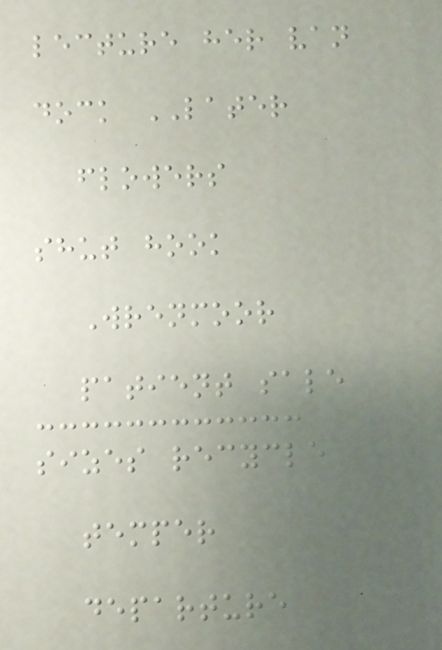lecture her van
dock LATER
flowers
shut hook
Wrenmoor
patient sale
sizes recycle
temper
departure
